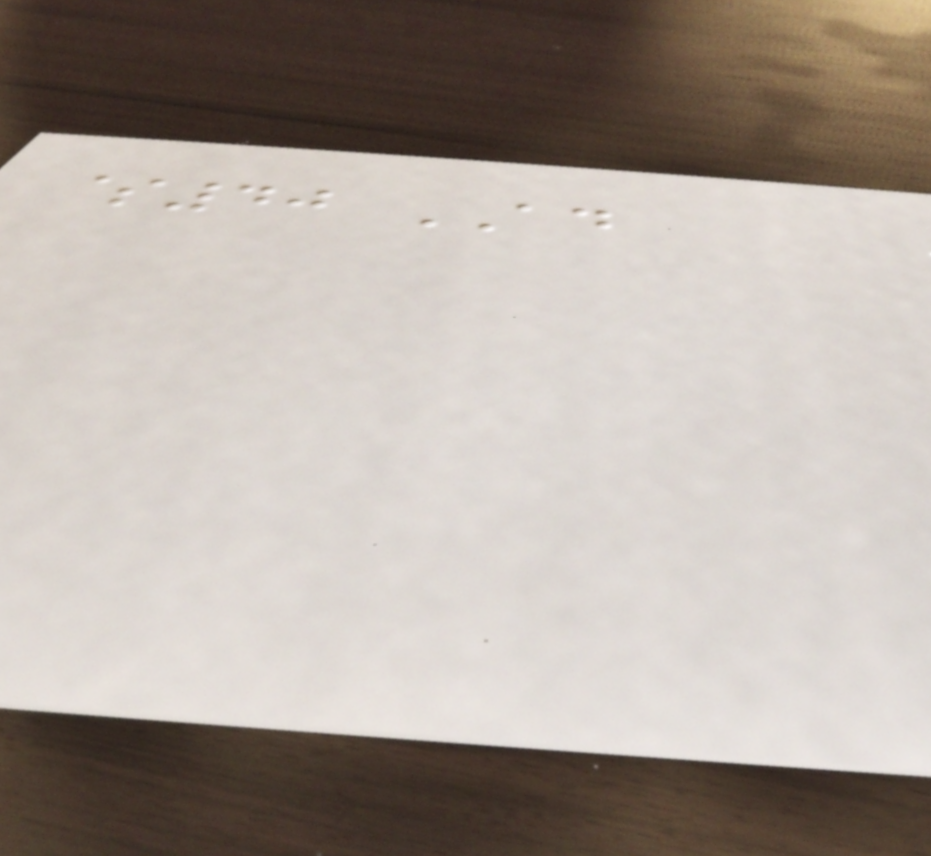$40 AD
